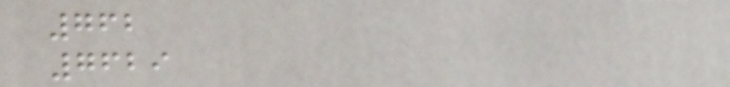762
7629
